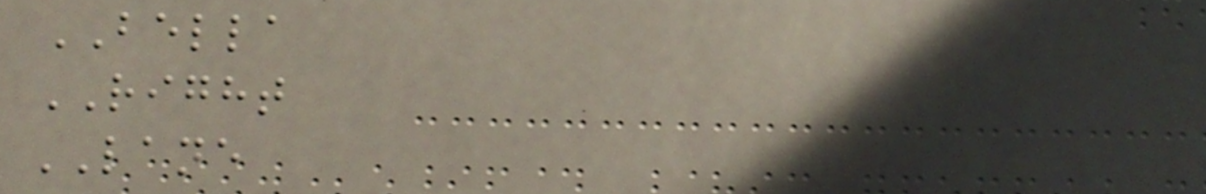BELLA
RIGHT
LANE
